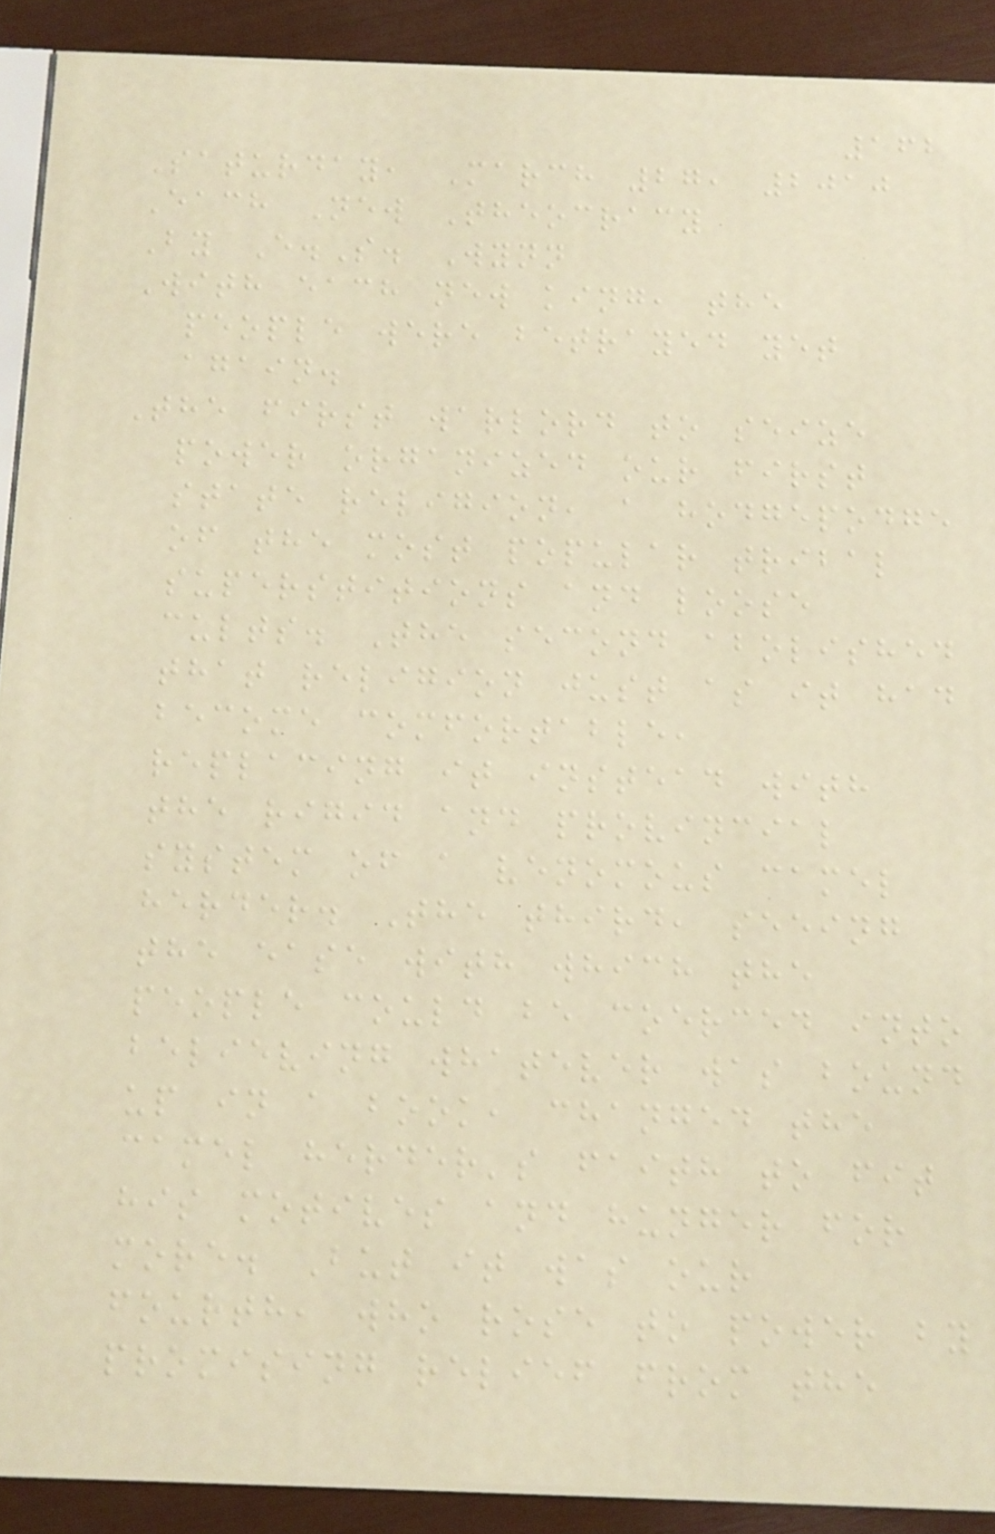162
Saturday, March 27, 2010
Each New Theocracy
By E.S. Wynn
With each new king, the
people were betrayed yet
again.
The first warlord to seize
power organized our first
state religion, a hodgepodge
of the most popular tribal
superstitions and loose
cults. The second abolished
that religion just as it had
become comfortable,
replacing it instead with
the rigid and provincial
system of a venomous camel
herder. The third, seeing
the ease with which the
people could be coerced into
believing whatever was bound
up in a book, changed the
camel herder's faith to fit
his motives and hunger for
more. But it was our
fourth, who rose to power by
promising relief from the
